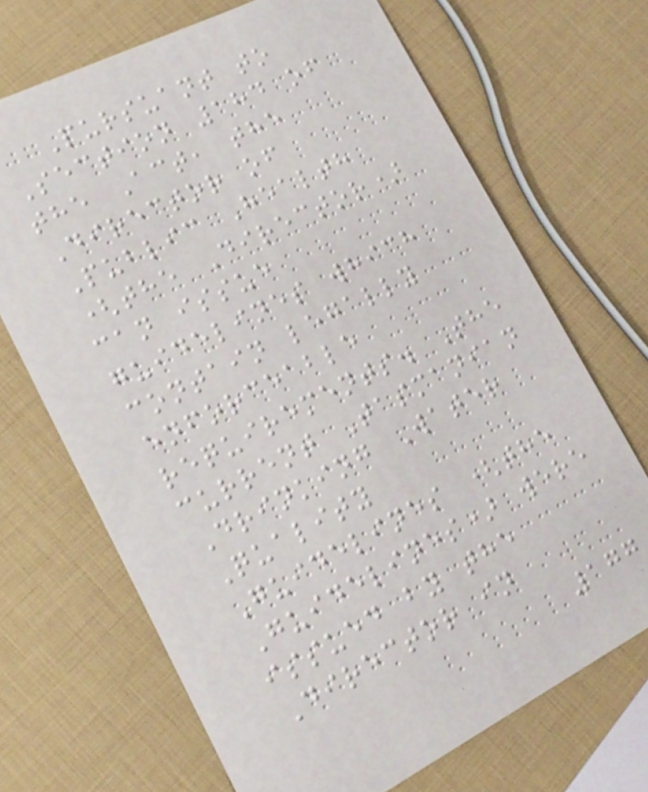Pursuant to
Section 184 of
the Act, the
Director of
Public Health
(the Director)
can issue
guidelines which
contain legally
enforceable
requirements. The
current Tasmanian
Drinking Water
Quality
Guidelines (the
Guidelines) were
issued by the
Director in
177
